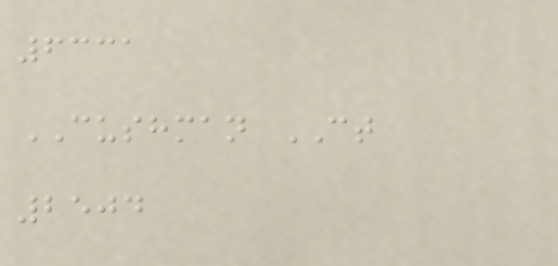6331
CUSHMAN CT
2504
